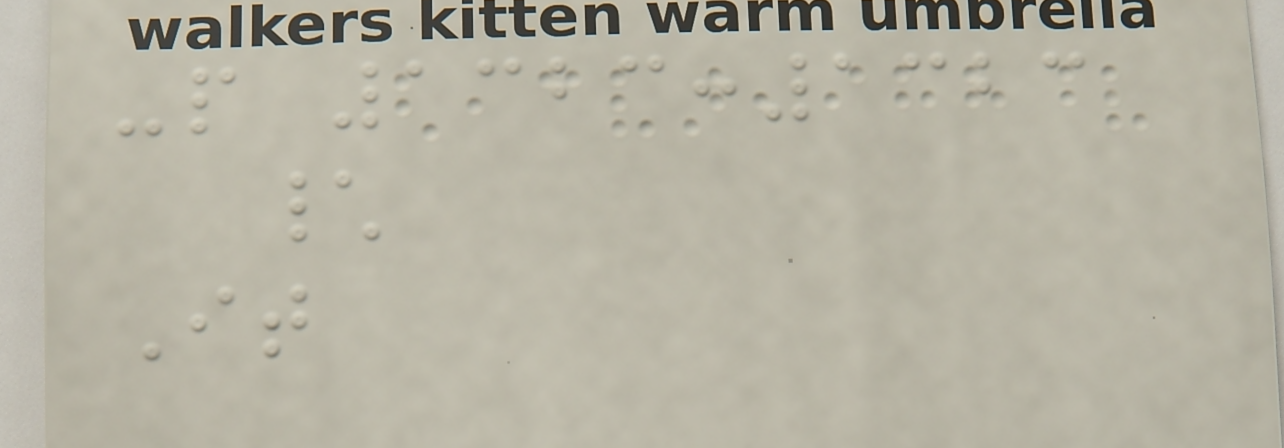-p 1323:1323
\
It
